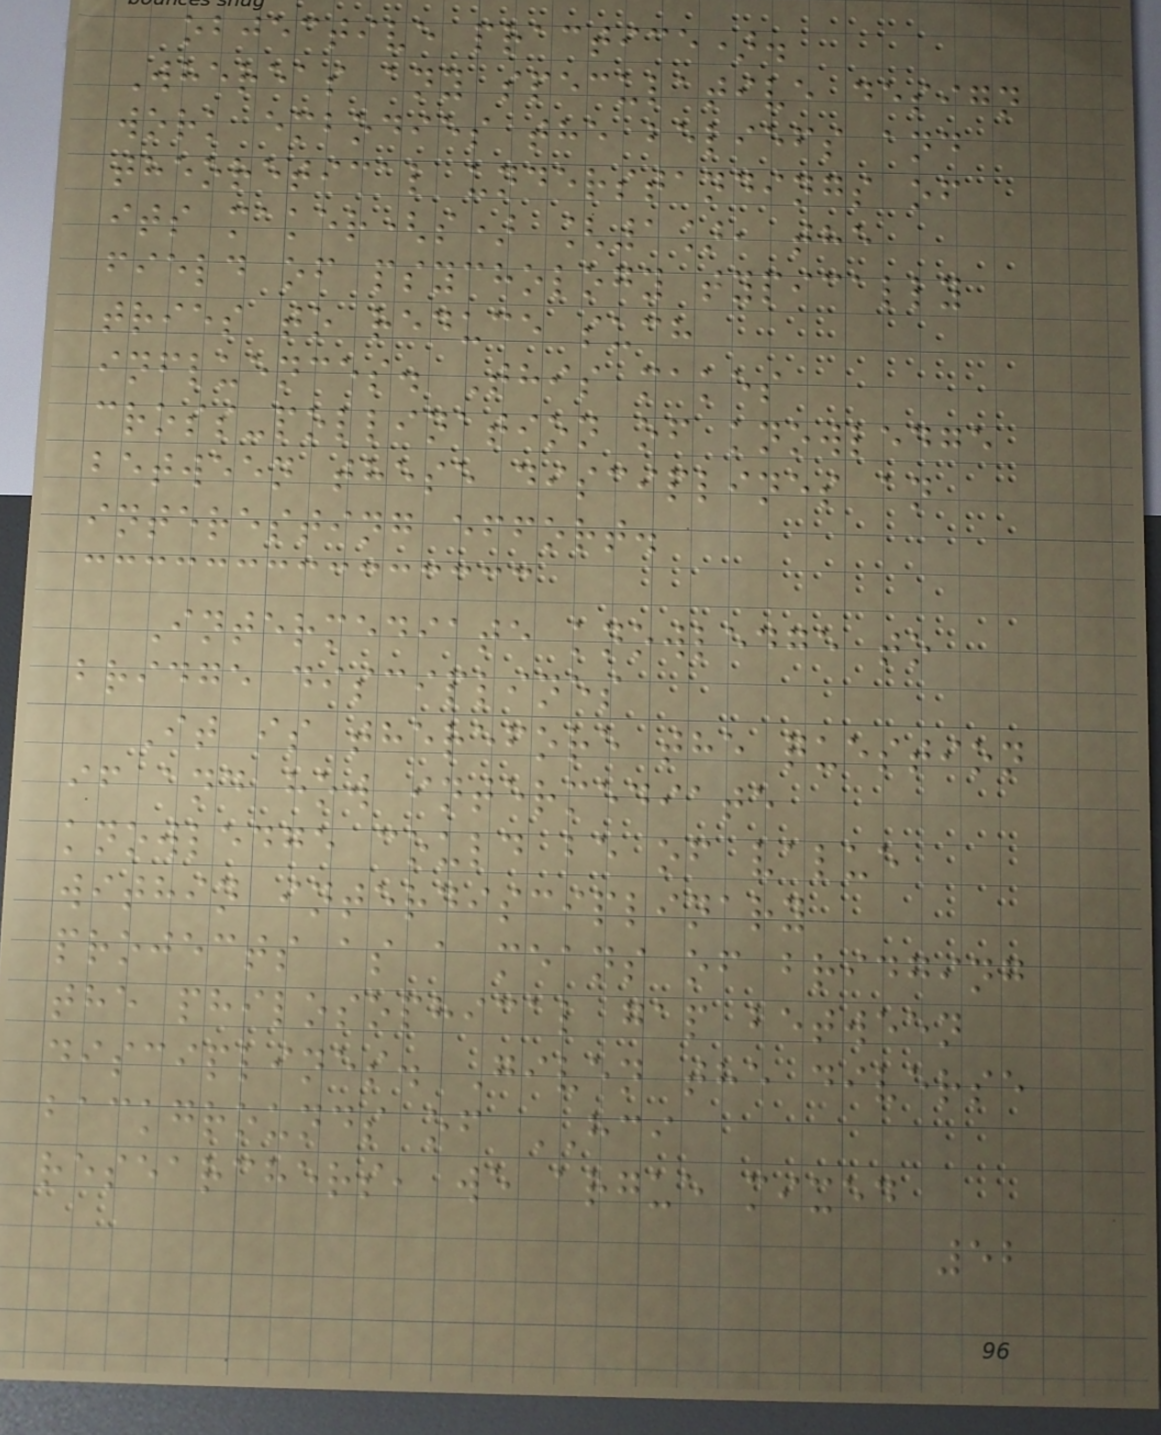objective practice).
Whereas any speculative design
work embodies the beliefs and
theoretical understandings of
its maker(s) [1], the
field of psychology typically
tries to reduce such
influences. This makes
cross-pollination of knowledge
between these disciplines an
interesting effort.
Intermediate knowledge to
bridge disciplines
It is therefore the question
if and how intermediate
knowledge could be of value
within interdisciplinary
projects as a means of bridging
the philosophical gap between
disciplines. Given the diverse
backgrounds of HCI
researchers, we argue mixed
52
